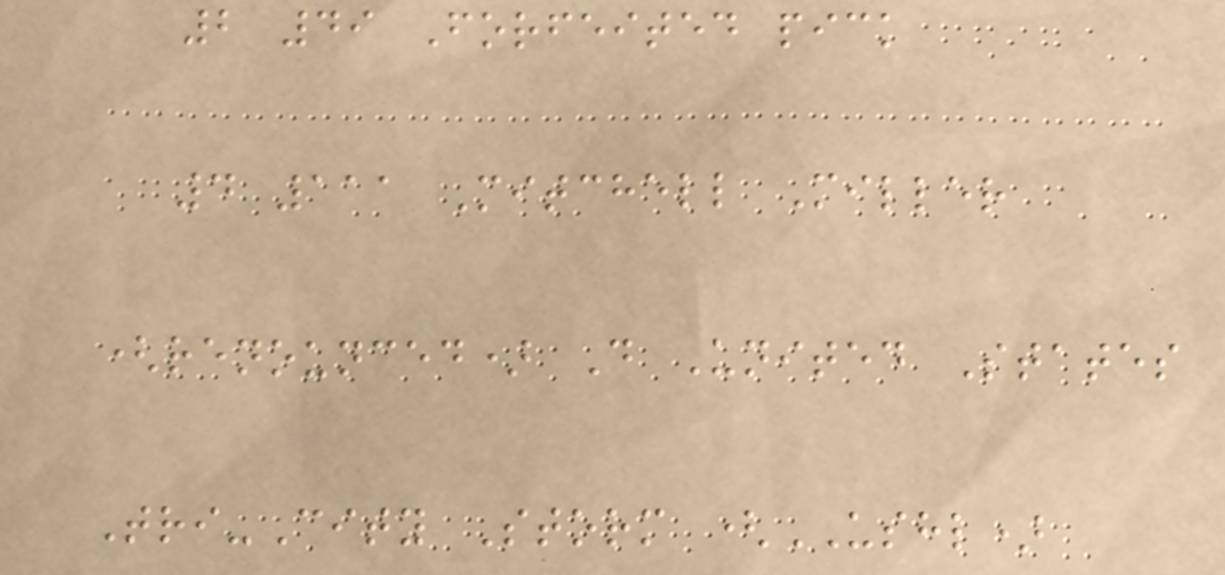2 49 Forfeited pick
4 111 Mitchell Miller
(renounced) D United States
Tri-City Storm (USHL)
